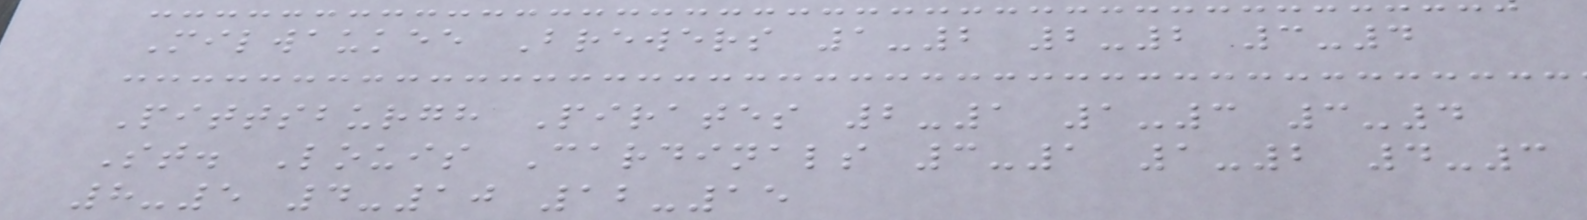Milwaukee Brewers 1-2 2-2 3-4
Pittsburgh Pirates 2-1 1-3 3-4
St. Louis Cardinals 3-1 1-2 4-3
8-5 4-10 12-15
